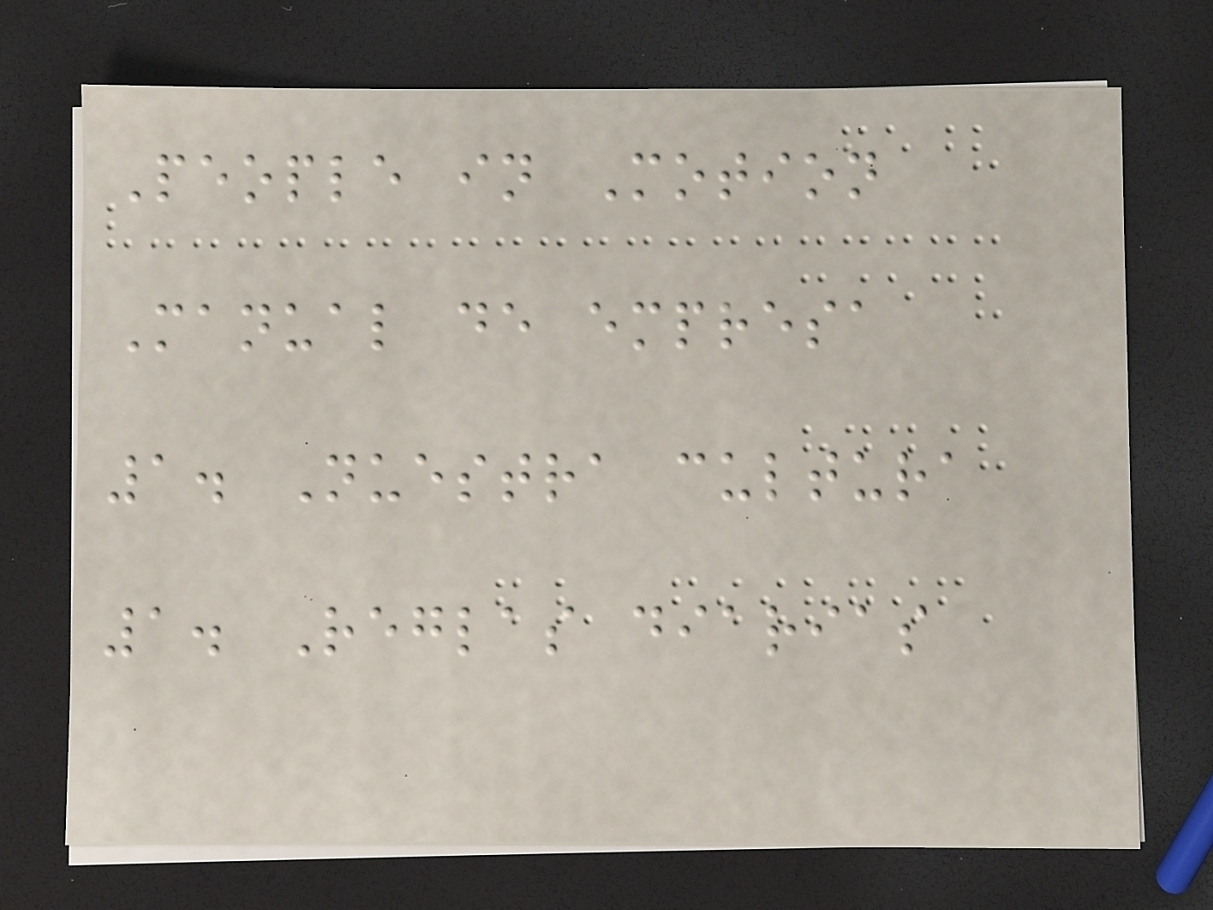People in Motion
Manual de empresa
1. Nuestra cultura
1. Reglas diarias
